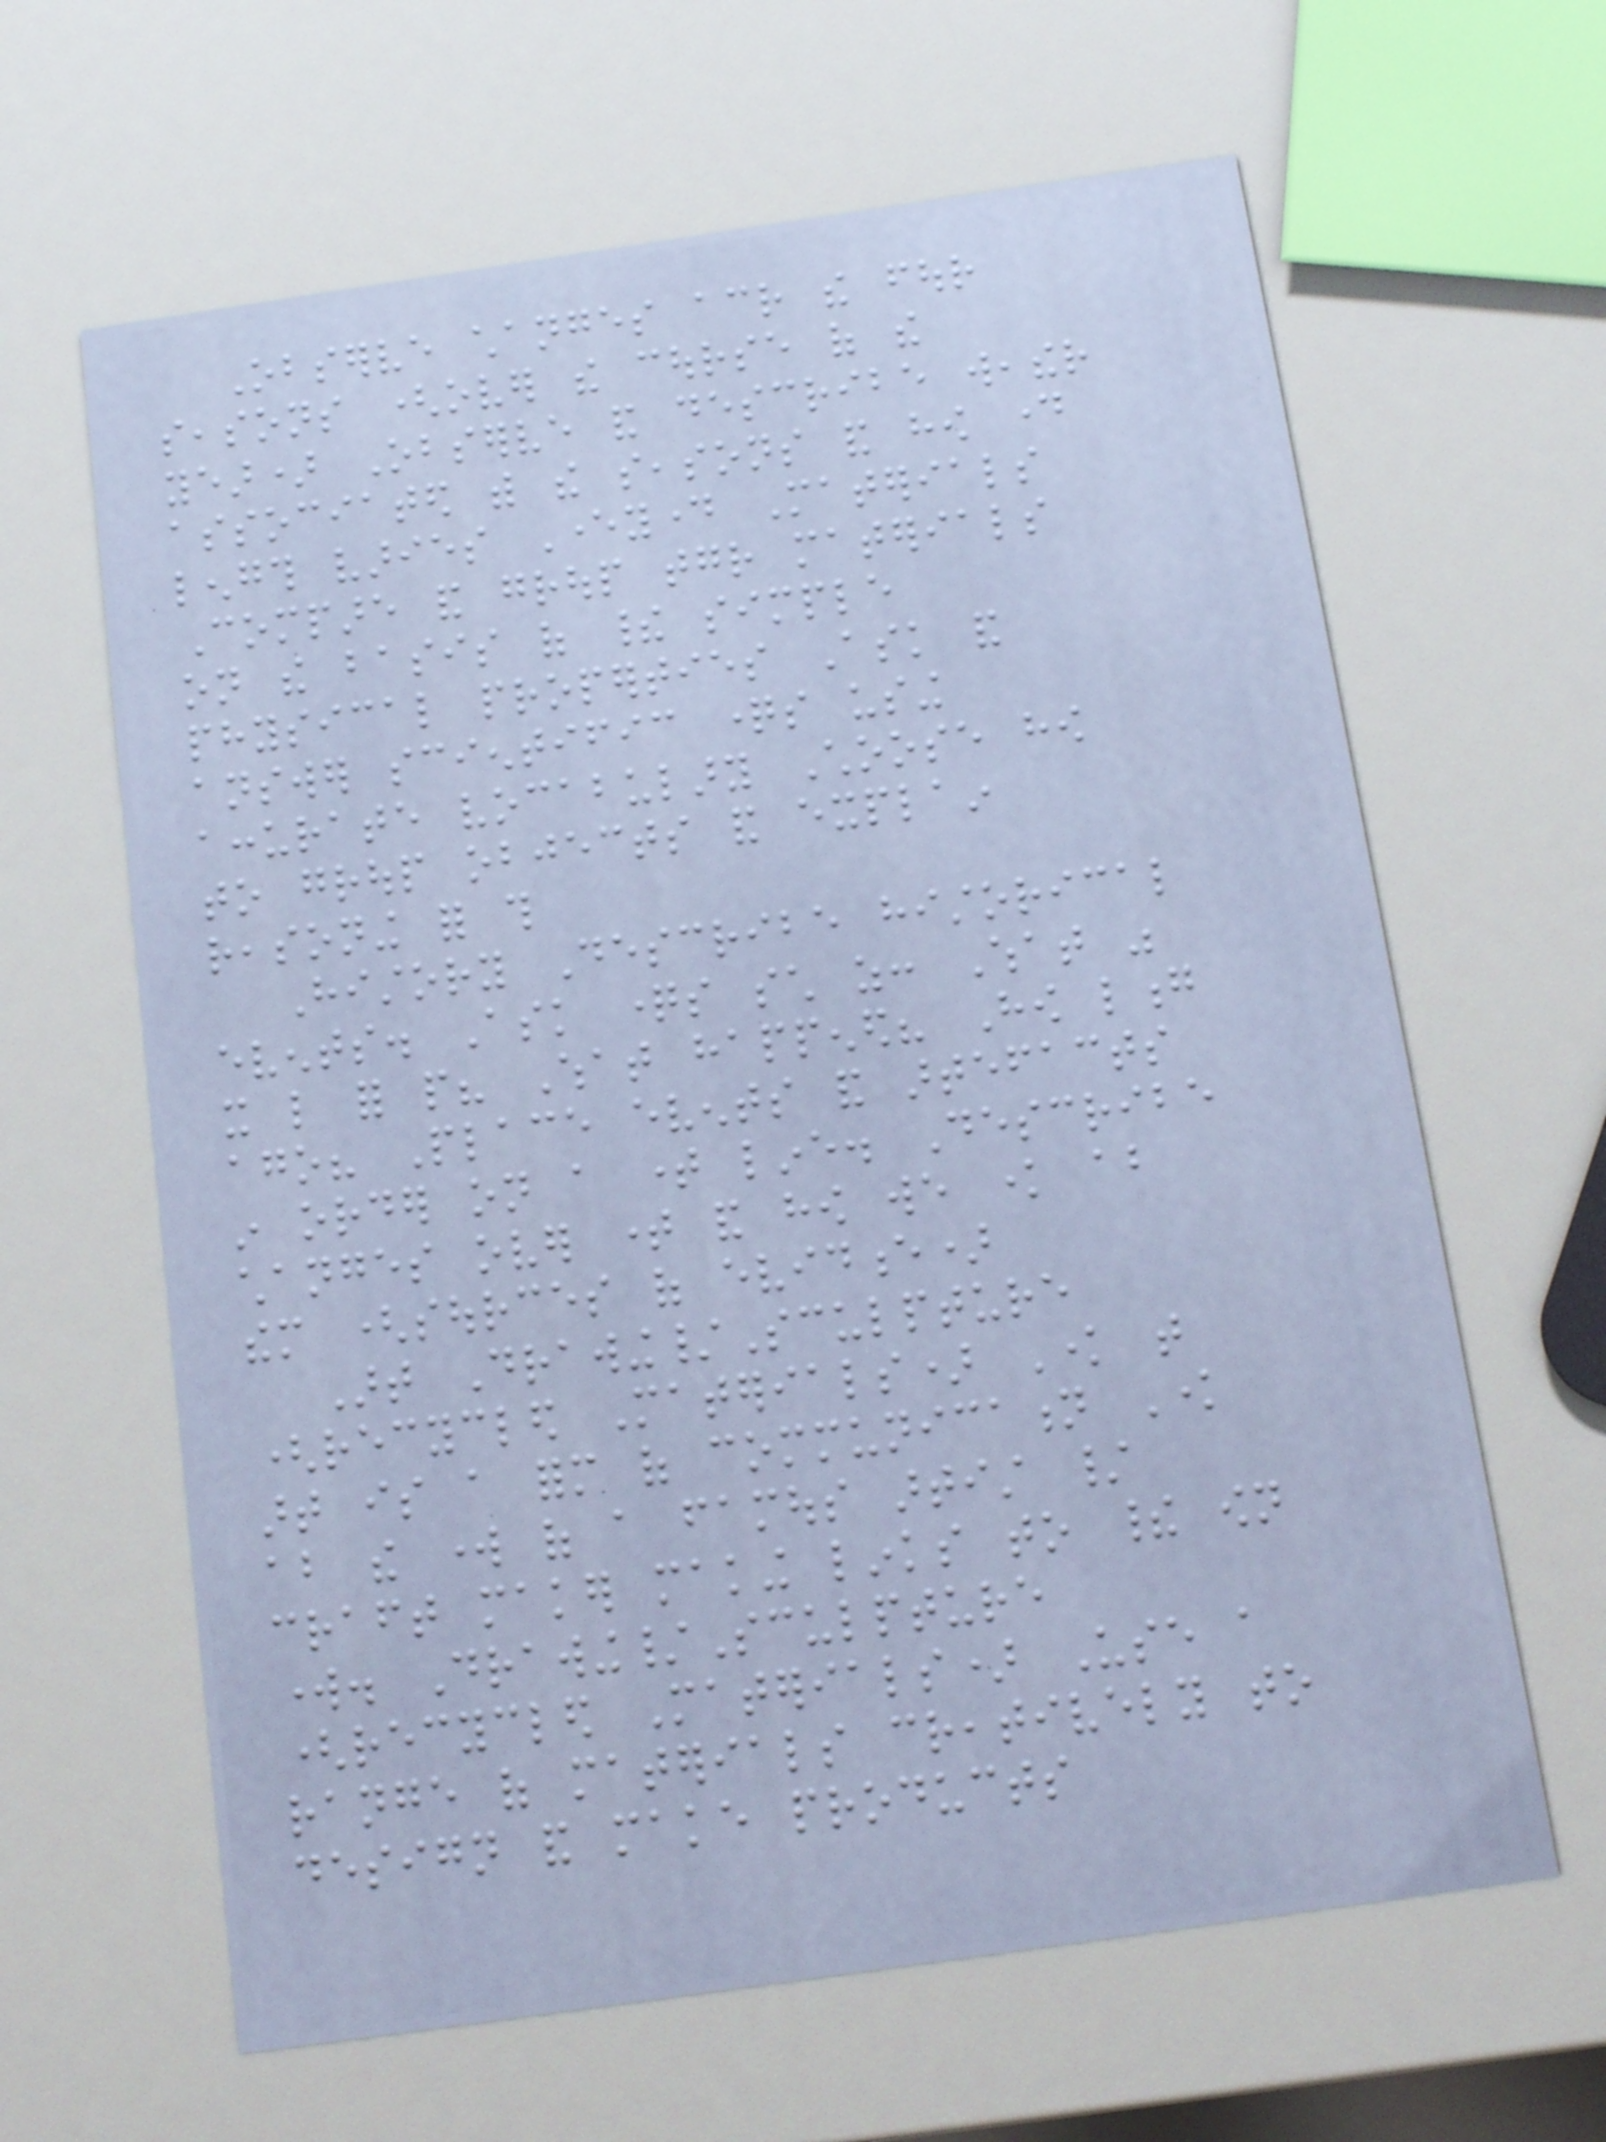Observe changes across the four
seasons (over the course of the
year) Observe and describe weather
associated with the seasons and how day
length varies Everyday Materials
Compare and group together materials
on the basis of their simple
physical properties Ask and
answer scientific questions using
accurate vocabulary Choose how
to group objects and explain
reasoning for this
History Describe historical
events. Ask questions such as: What was
it like for people? What happened? How long
ago? Place events and artefacts
in order on a time line. Describe
changes over time and how we know about
them (sources of evidence)
Art Drawing/Sculpture
(recycled Materials) Know that
art is a form of communication Know
about the work of a famous artist /
craft maker making links to their own
work. Drawing/Sculpture
(recycled Materials) Use a
range of materials creatively to
design and make products
